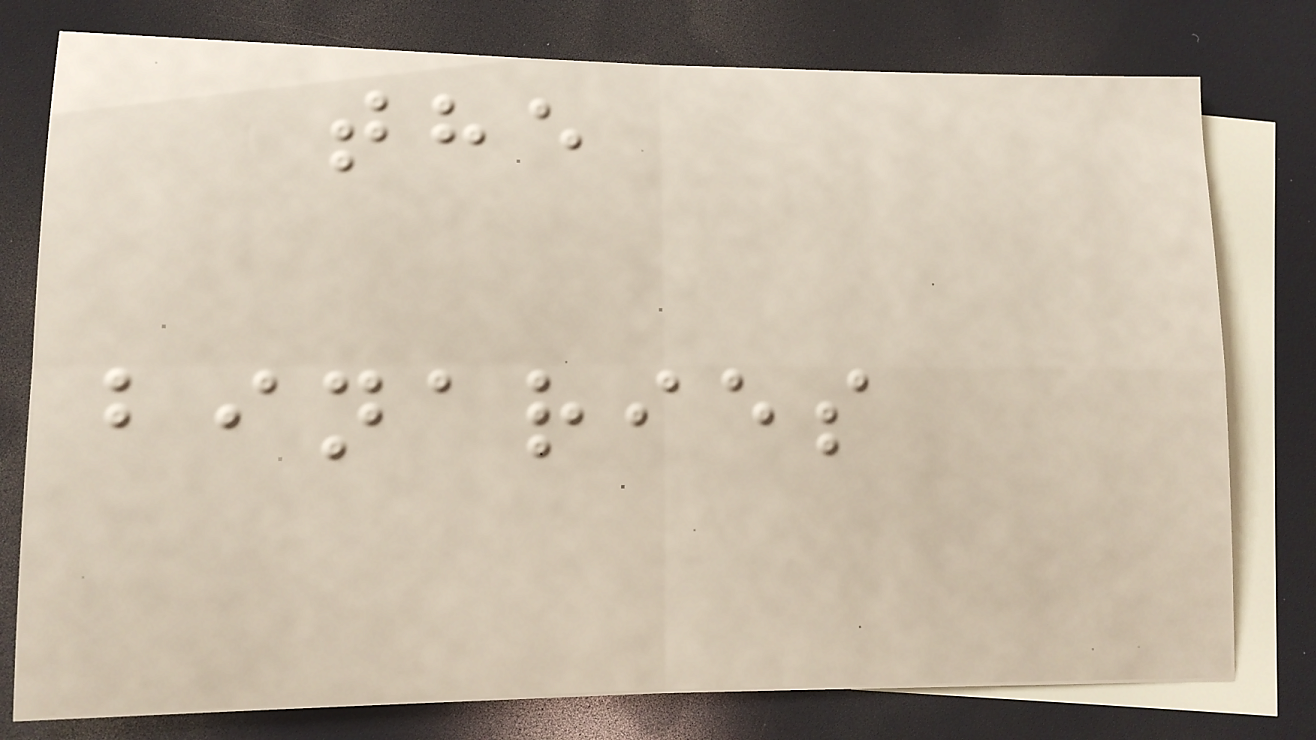the
binaries
